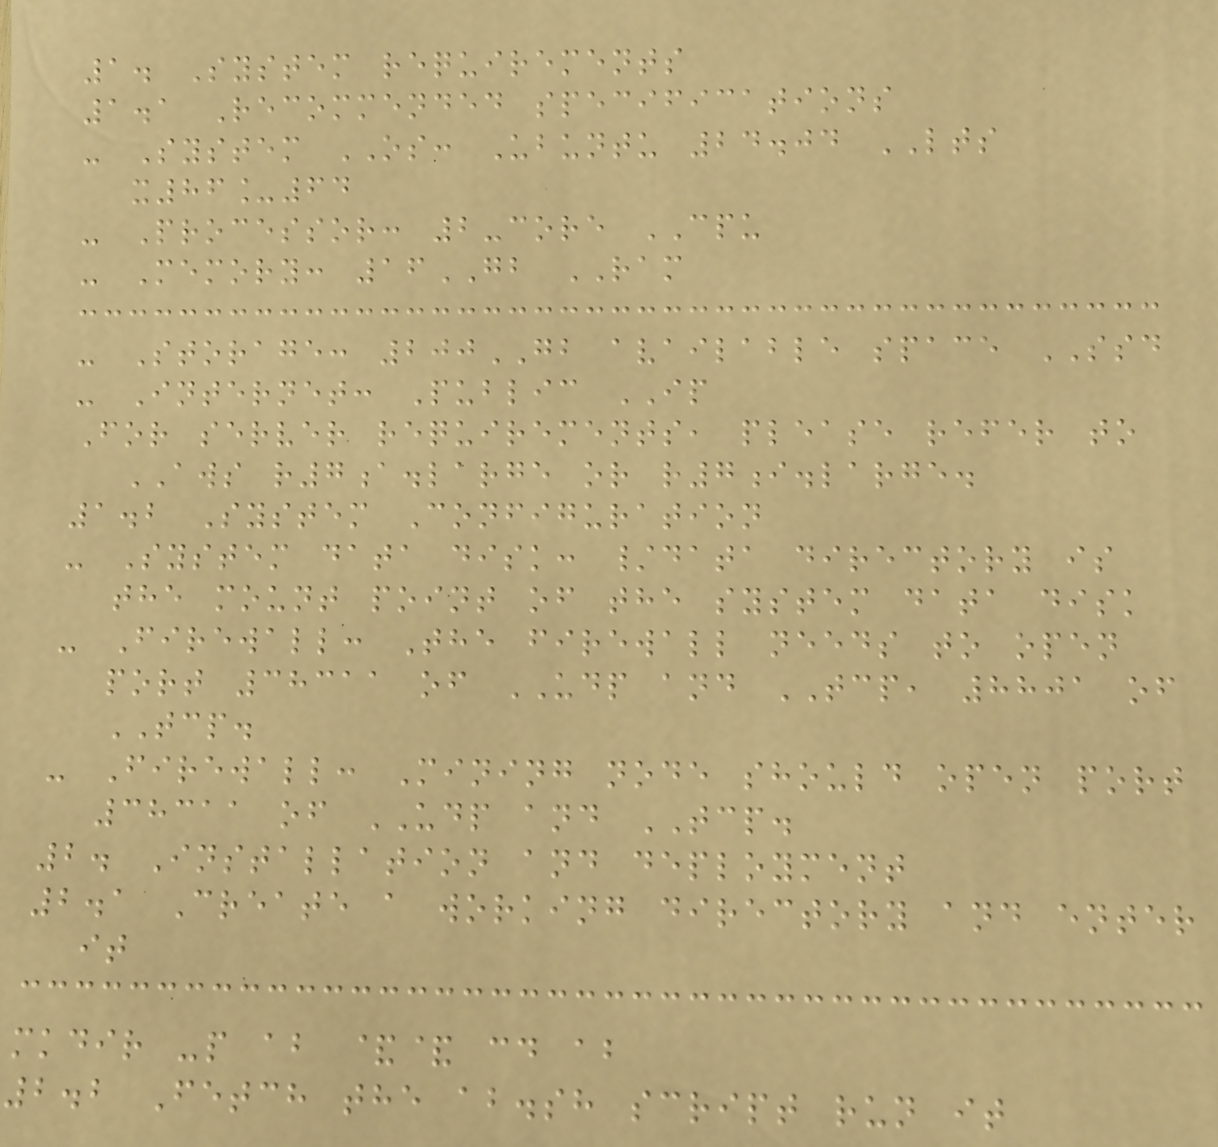1. System requirements
1.1 Recommended specifications
- System OS: Ubuntu 24.04 LTS
x86_64
- Processor: 2-core CPU
- Memory: 16GB RAM
- Storage: 200GB available space SSD
- Internet: Public IP
For server requirements, please refer to
AWS r7a.large or r7i.large.
1.2 System Configuration
- System data disk: /data directory is
the mount point of the system data disk
- Firewall: The firewall needs to open
port 38311 of UDP and TCP, 8801 of
TCP.
- Firewall: Mining node should open port
38311 of UDP and TCP.
2. Installation and deployment
2.1 Create a working directory and enter
it
mkdir -p ab && cd ab
2.2 Fetch the ab.sh script run it
